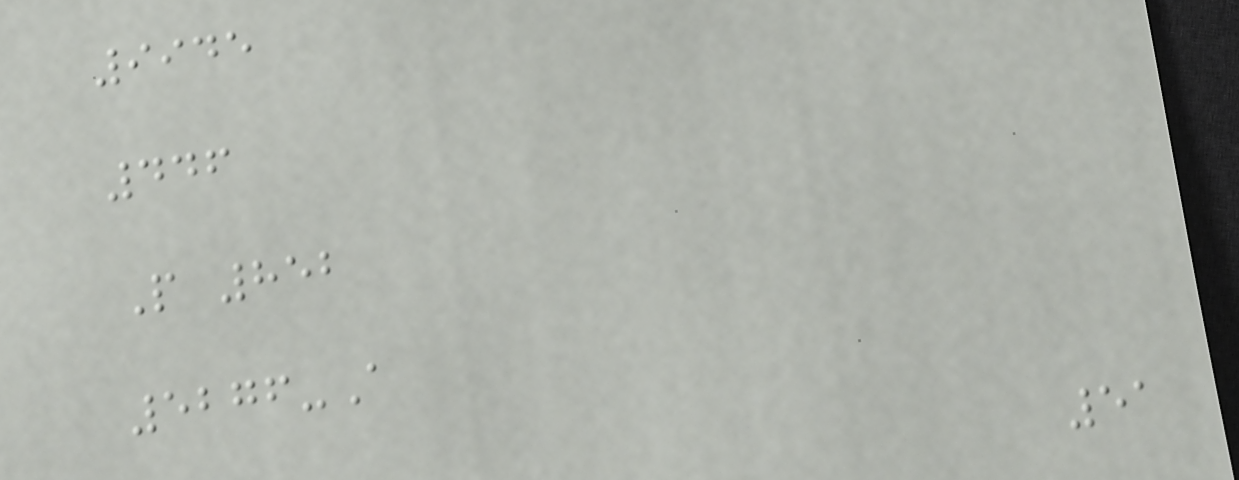9945
446
P 852
5276-A
51
